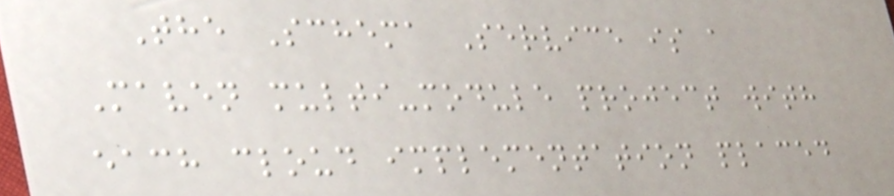The Schema Service is a
Maven multi-module project with
each cloud implementation placed
